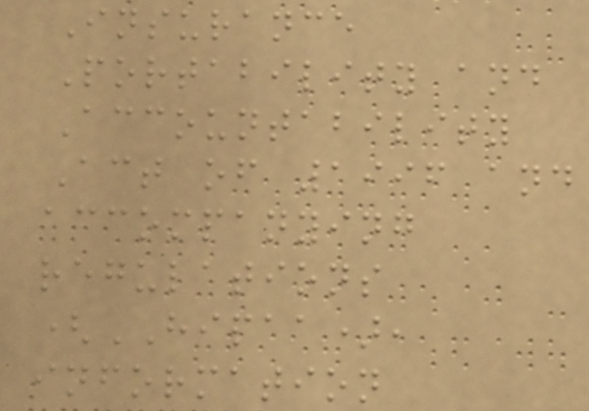Insurance
Portability and
Accountability
Act of 1996 and
accompanying
regulations
(HIPAA),
information
